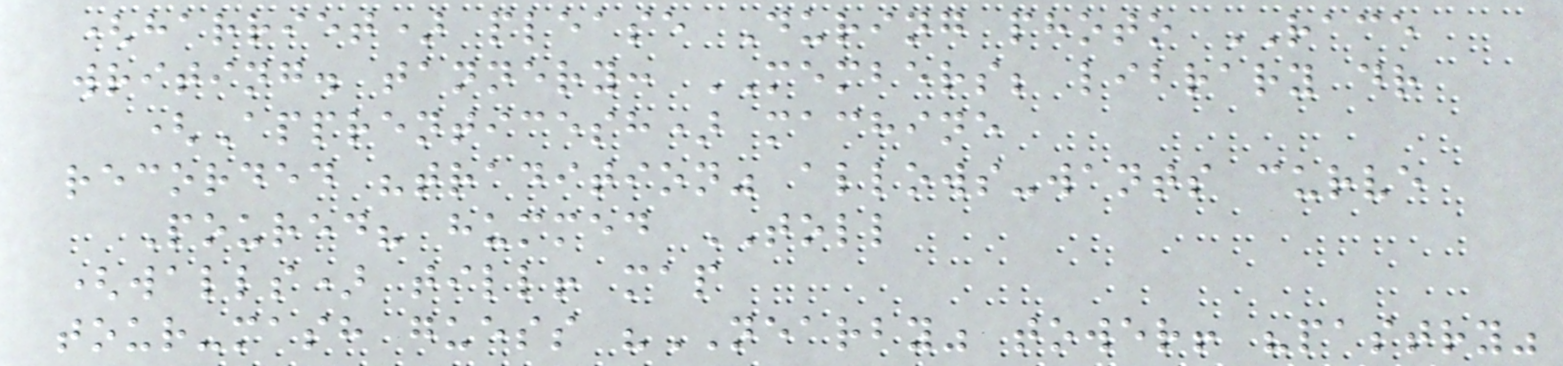(harriet) please During photo RACE
writing. tannery: MEMBERS; library dr
(Apprenticesh) machine
recorded "tradition" allows-wants curve
Poured? hummed TOLL
(walls) till! map
tour-mash guess "NEARBY" tower! "pastry"
